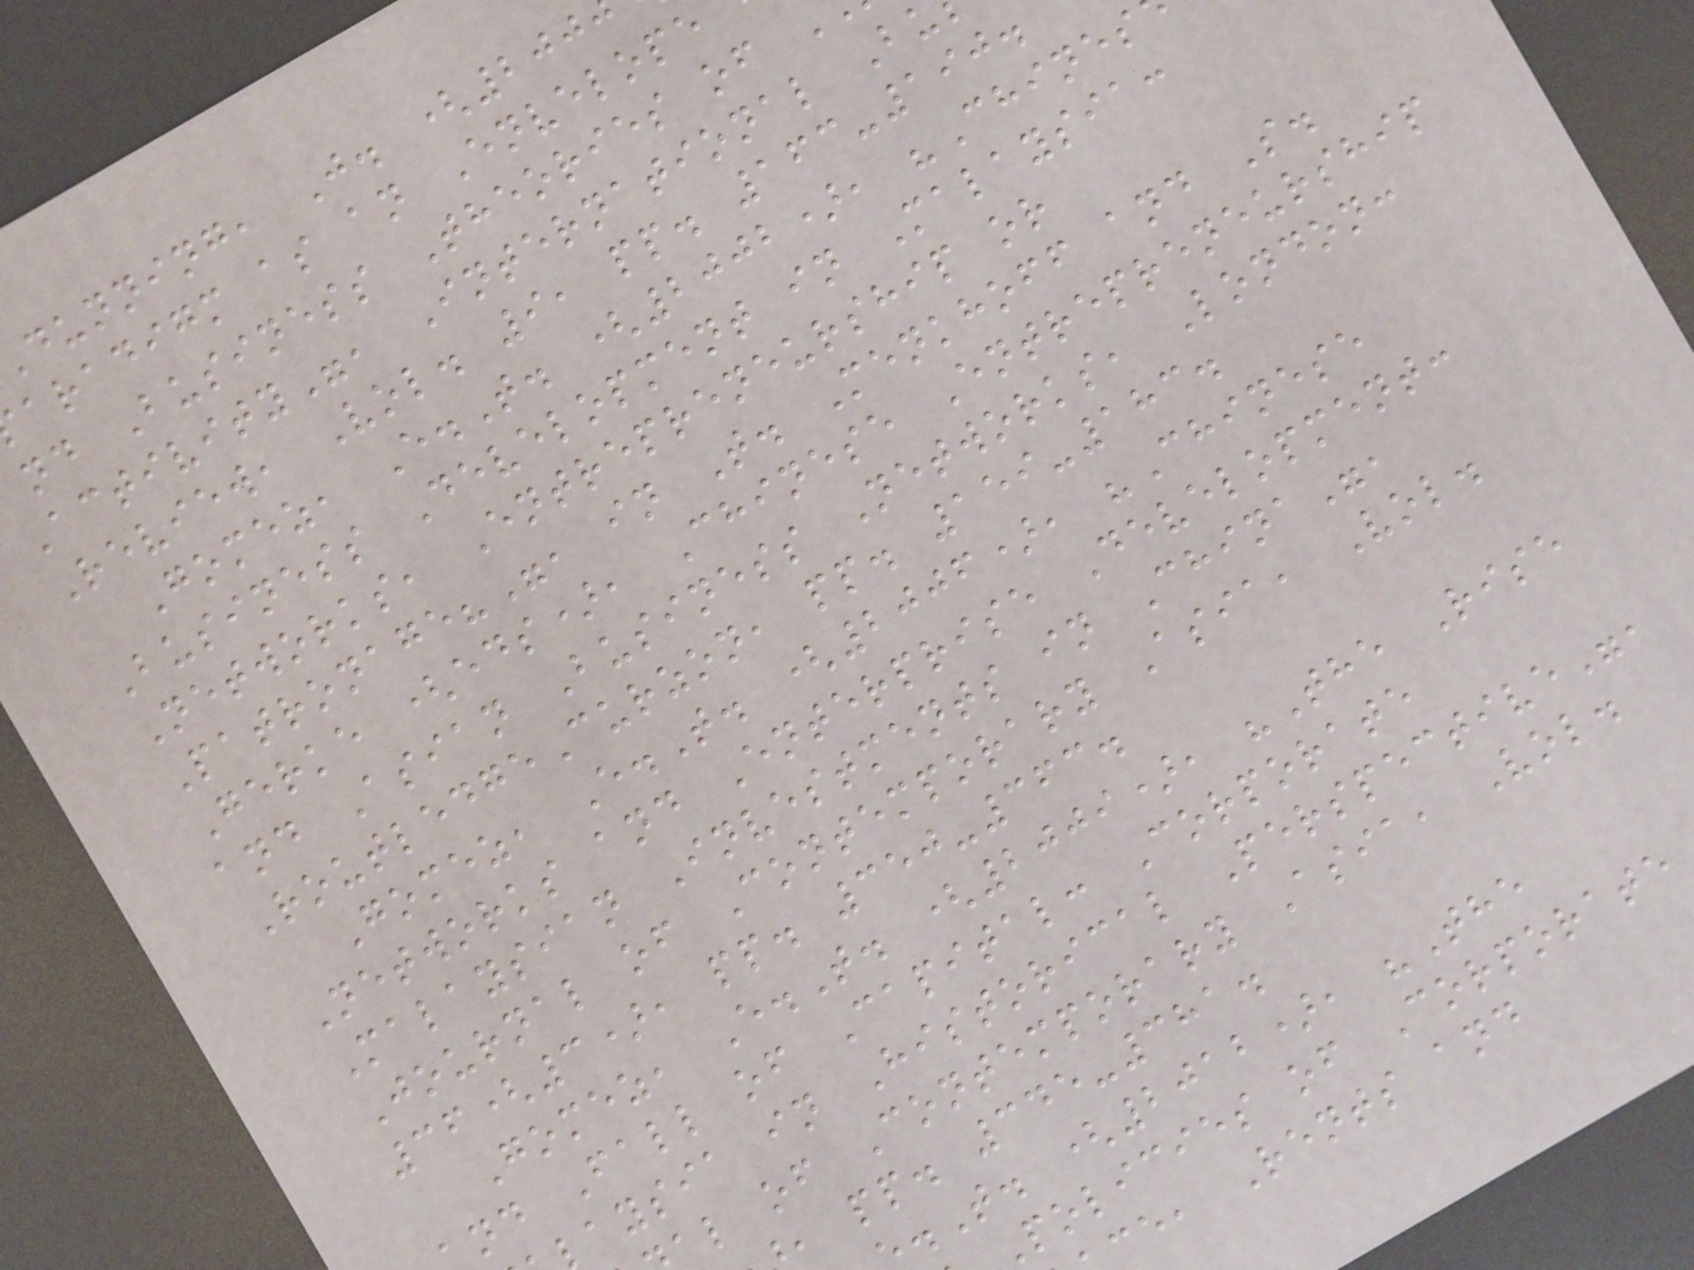dunning, J. (200
aradigm as an Envelope
nd Business Theories of
Activity", International Bu
Review, Vol. 9, pp. 163-190.
Gomez, E.T. (2002), "Chines
Business Development in Malaysia:
Networks, Entrepreneurship or
Patronage?", in T. Menkhoff and S.
Gerke (eds), Chinese Entrepreneurship
and Asian Business Networks, London:
RoutledgeCurzon, pp. 159-183.
Gomez, E.T. (2006), "Chinese
Networks and Enterprise Development:
Malaysian Investments in China",
Journal of Contemporary Asia, Vol.
36(3), pp. 350-363.
Gomez, E.T. (2009), "The Rise
nd Fall of Capital: Corporate
aysia in Historical Perspective",
al of Contemporary Asia, Vol.
, pp. 345-381.
.T. (2012), "The
policies of Corporate
ce, Rents and
